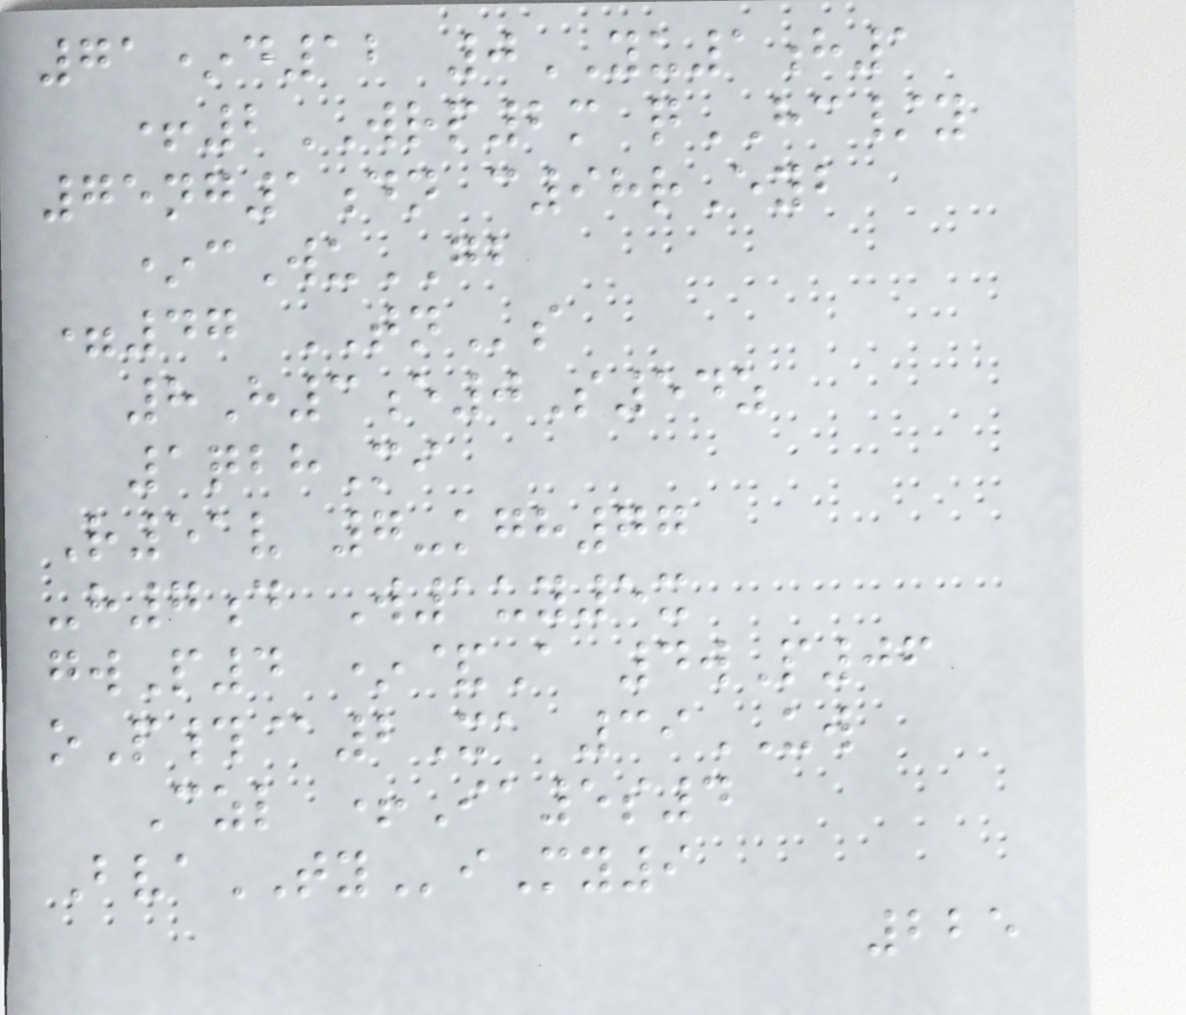71*d12 0YU1h1
+2WRP2m qHC/y
75ng1dn c98rEyb
*cWuGB
=47 TNs
8H3e0S54z
1qbhMi
R51v 7-kgh77
-h7d W1uy5x
gwP4 *&A 4wP06
oP#@2Xa 39UW
Czl +Ia5s4
BvaTYiMy9
225
